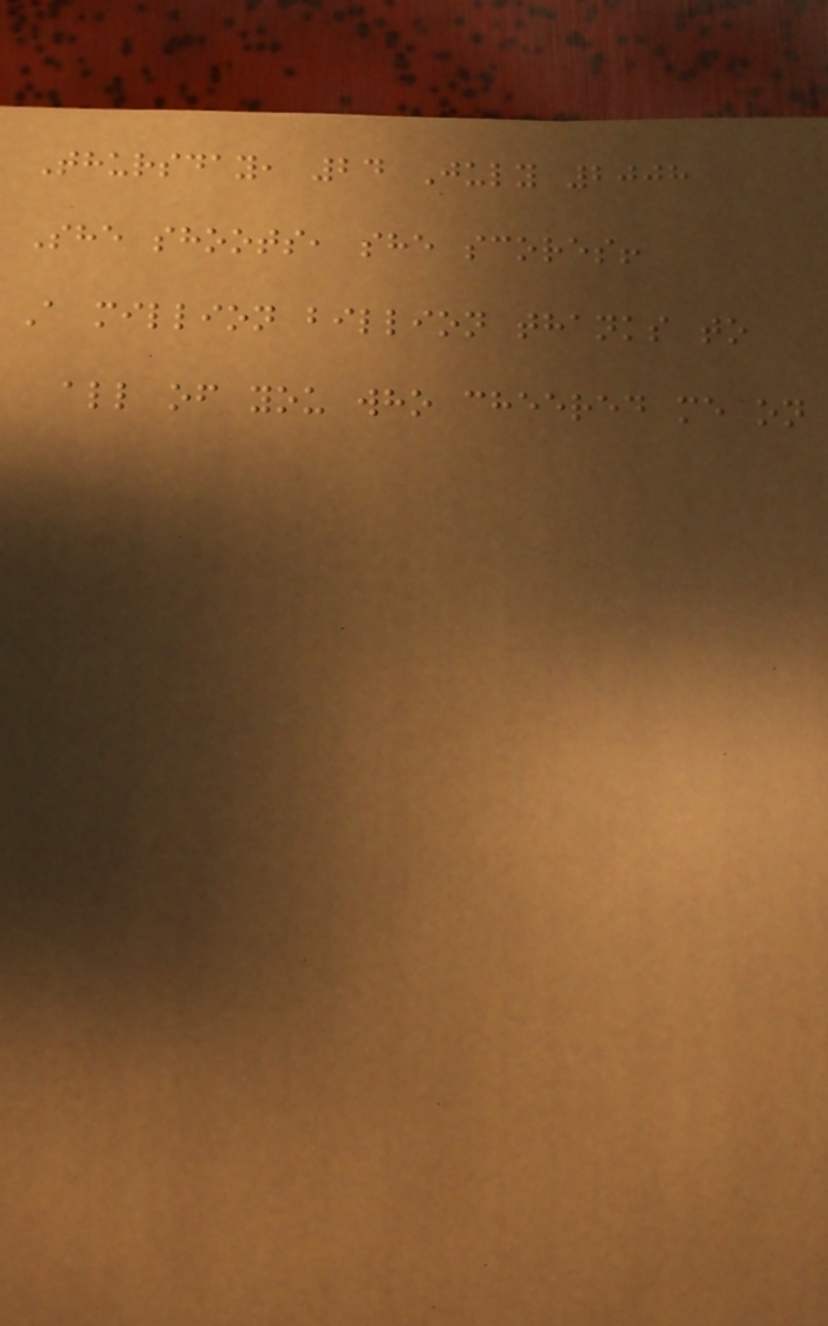Thursday, 24 July 2008
She shoots, she scores!
A million billion thanks to
all of you who cheered me on
